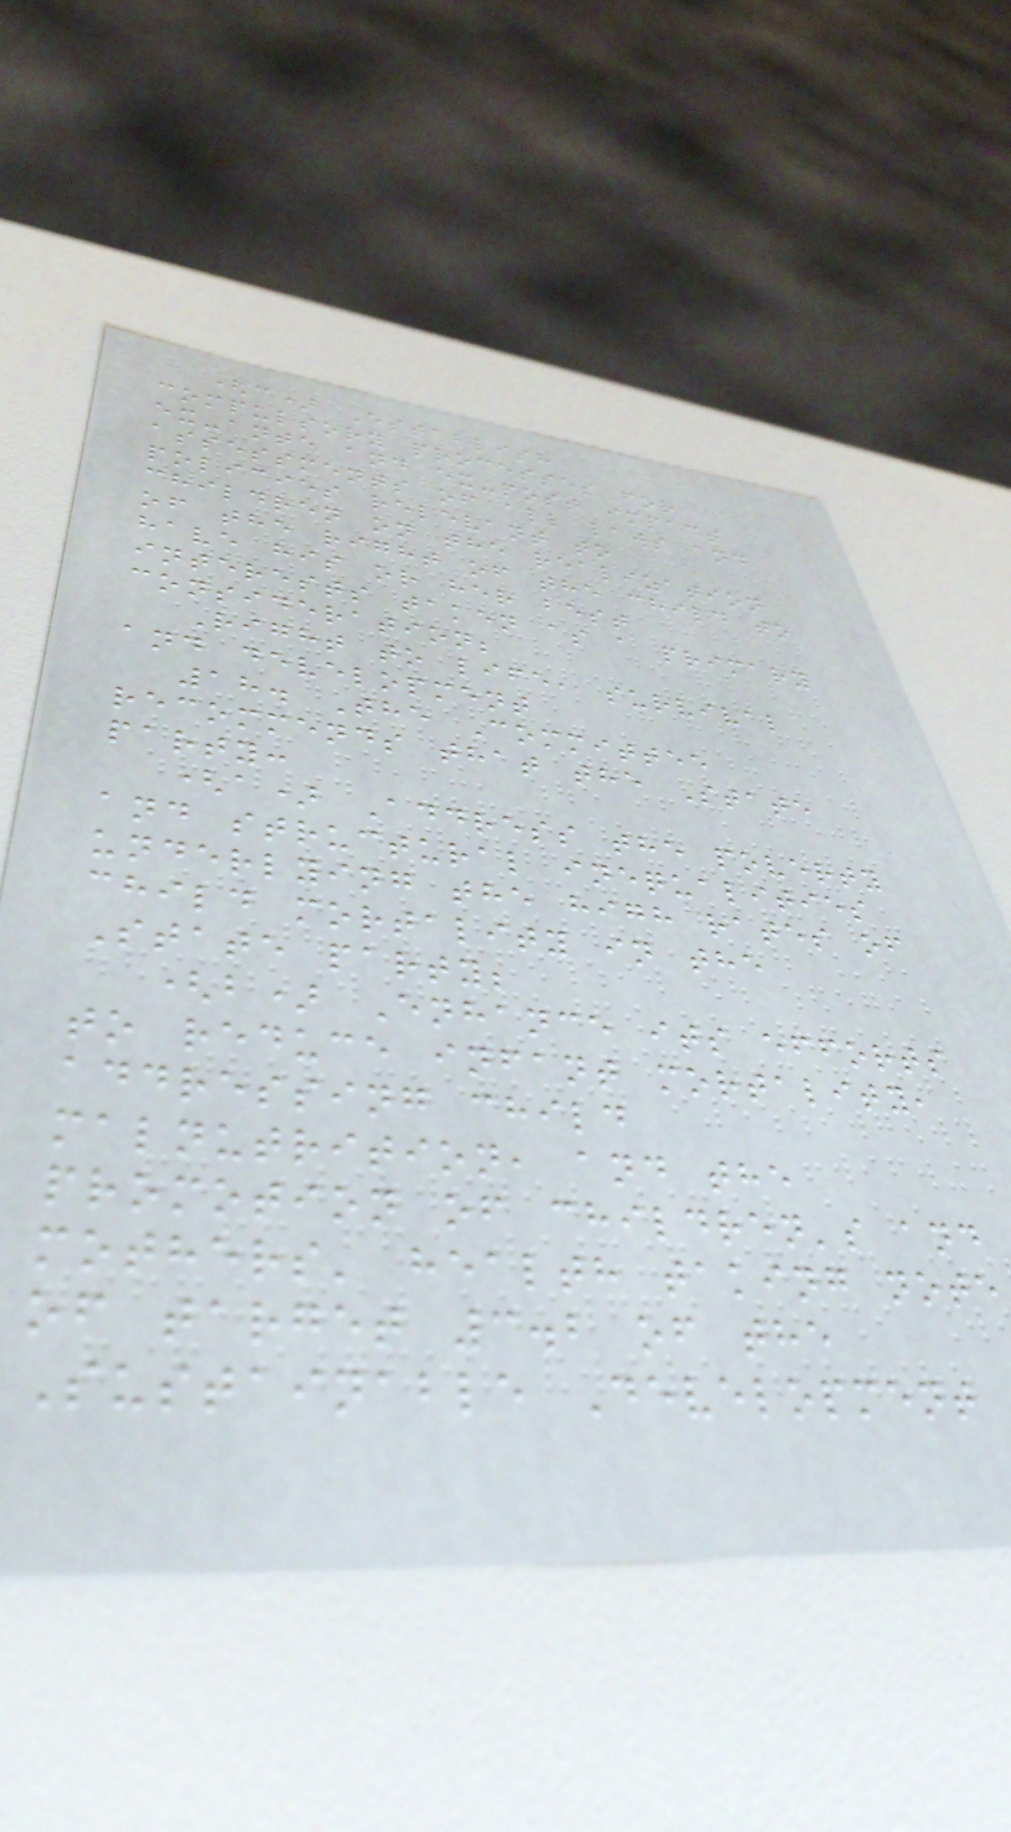(c) Establish
compulsory processes for
ex-ante and ex-post impact
assessments of all laws and
policies relevant to
children on the realization
of the right of the child to
have his or her best
interests taken as a primary
consideration;
Right to life, survival
and development
18. The Committee
recommends that the State
party:
(a) Address the poverty
and structural inequalities
underlying the high rates of
child mortality in the
State party;
(b) Enhance its efforts
to reduce infant mortality,
addressing child
malnutrition, and the
promotion of children's and
mothers' health taking note
of target 3.2 of the
Sustainable Development
